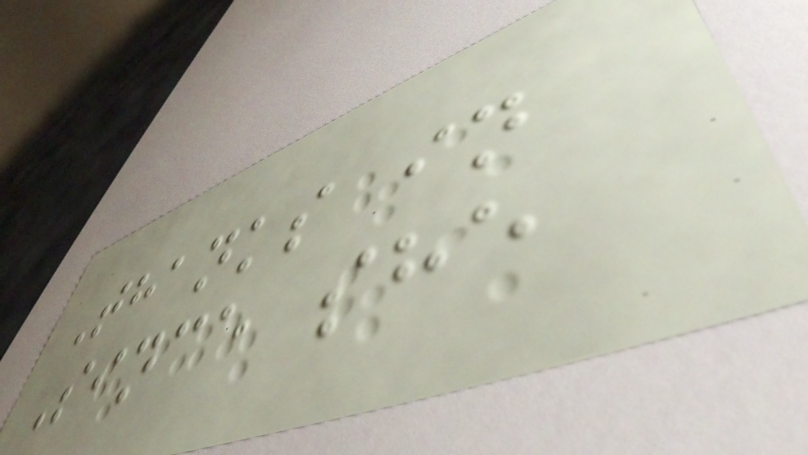Thanks in
Since she
